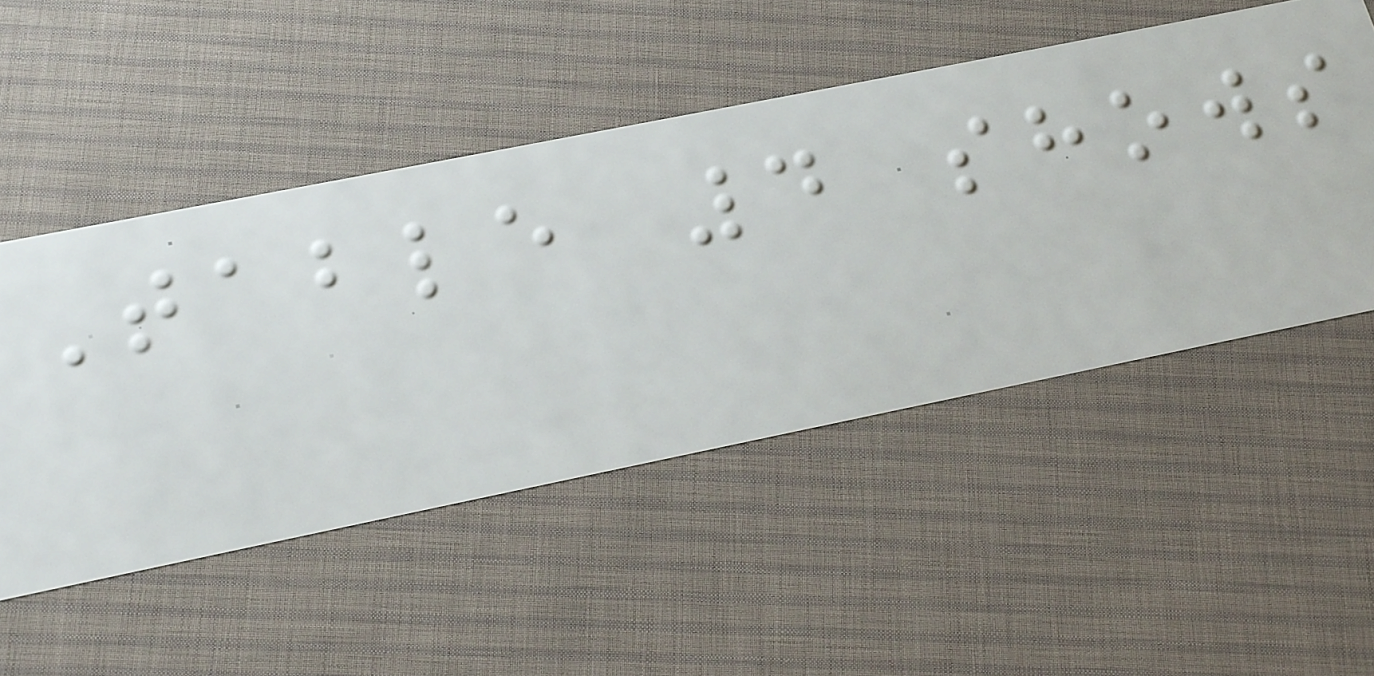Table 4 shows
